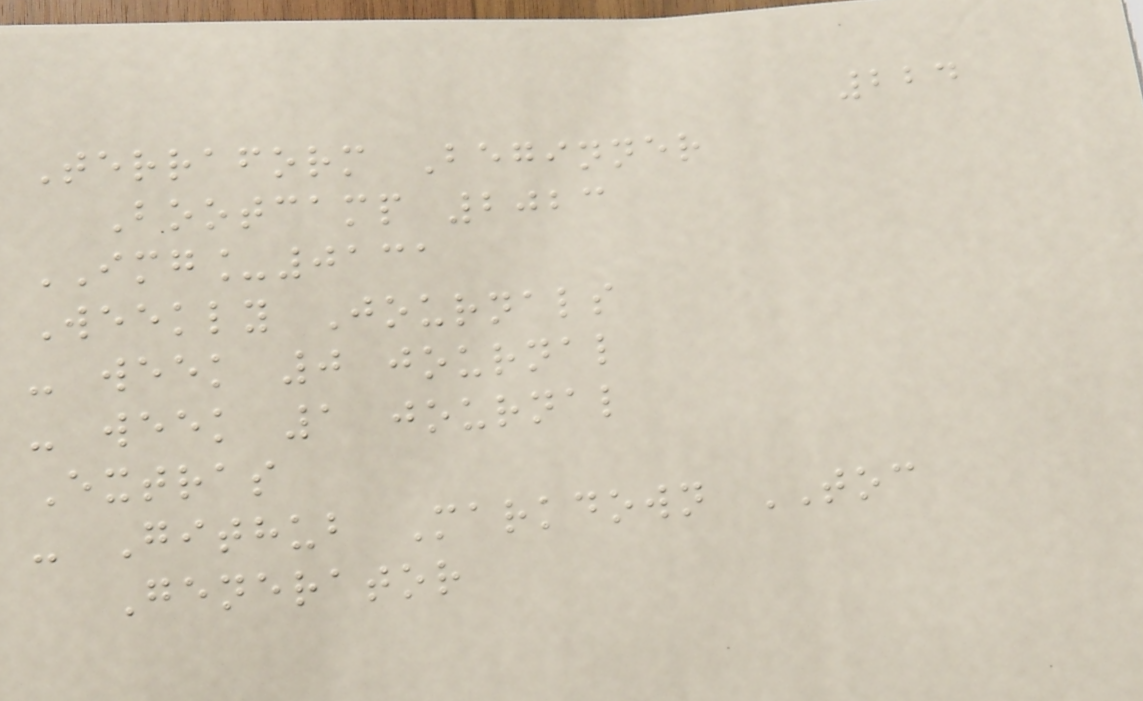224
Terraform Beginner
Bootcamp 2023
IMG_0131
Weekly Journals
- week 0 journal
- week 1 journal
Extras
- Github Markdown TOC
Generator
